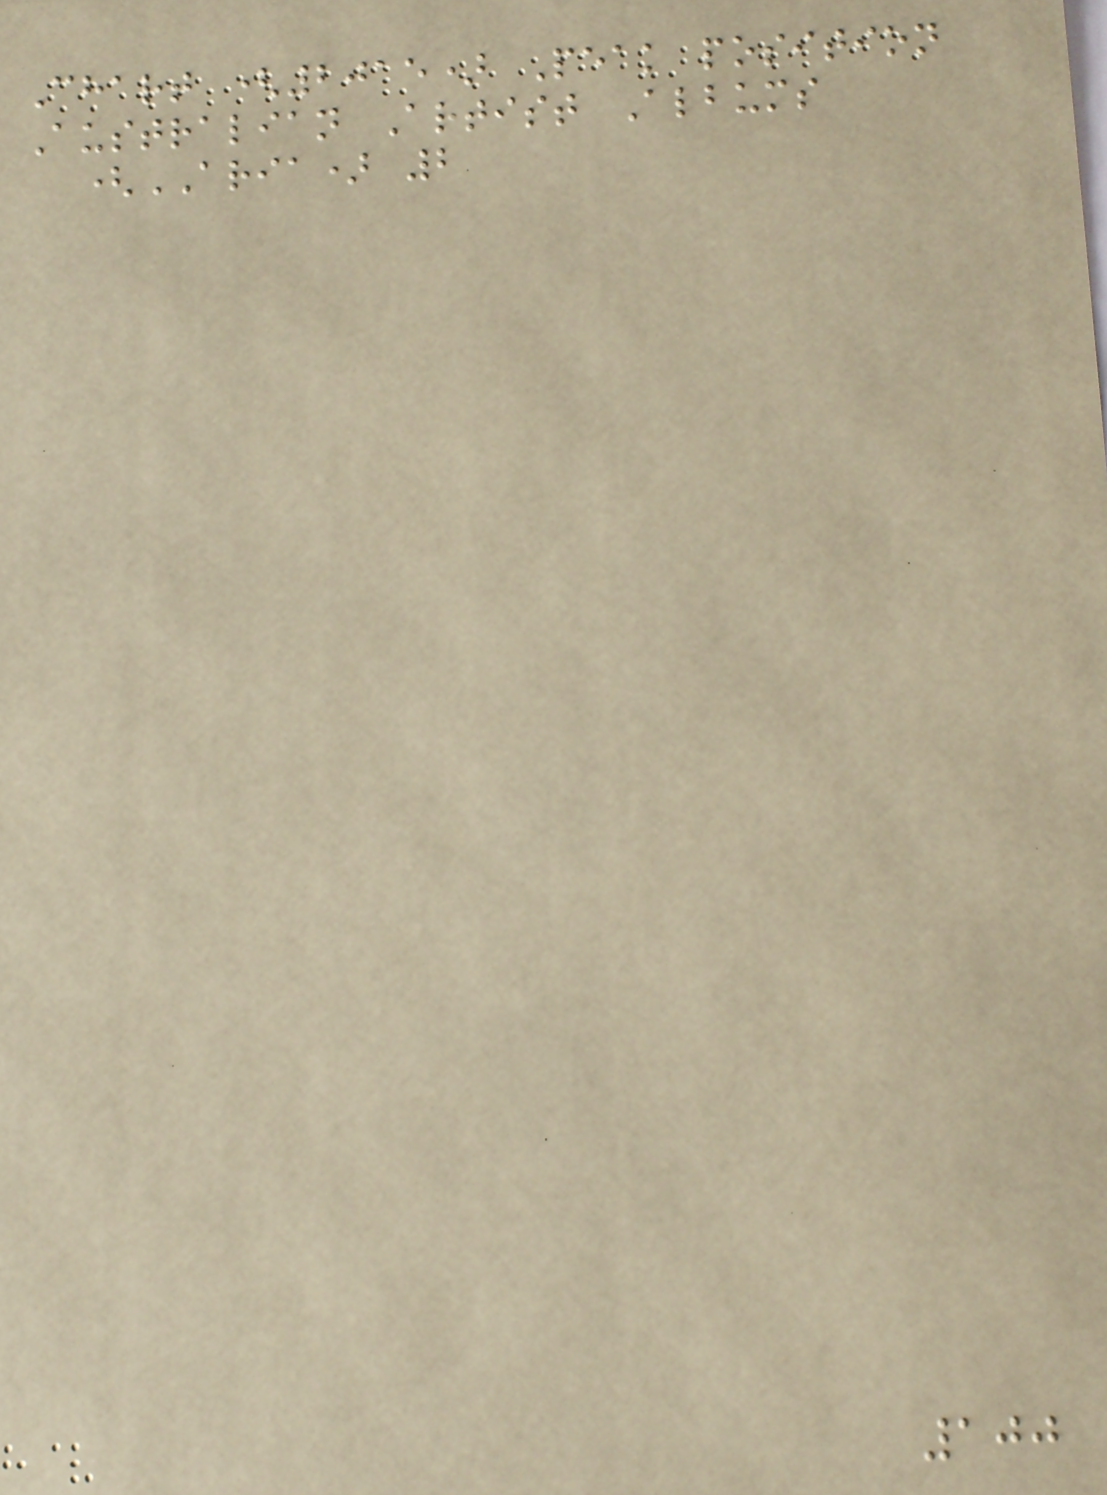Chart (2015) Peak position
Australian Artist Albums
(ARIA) 2
100
